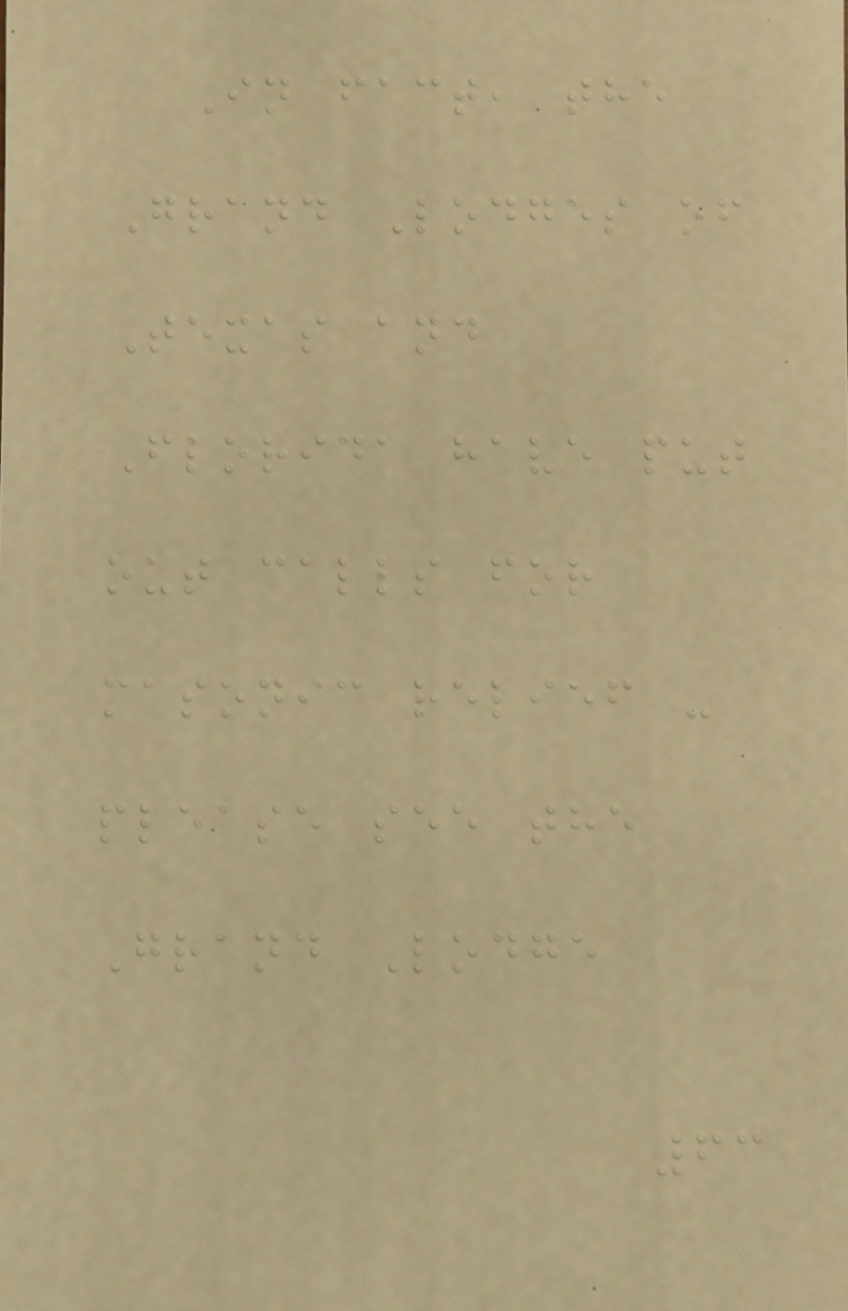In fact, the
Grand Lodges of
Texas and
Florida have put
out calls for
masonic relief -
please see the
Grand Lodge
63
